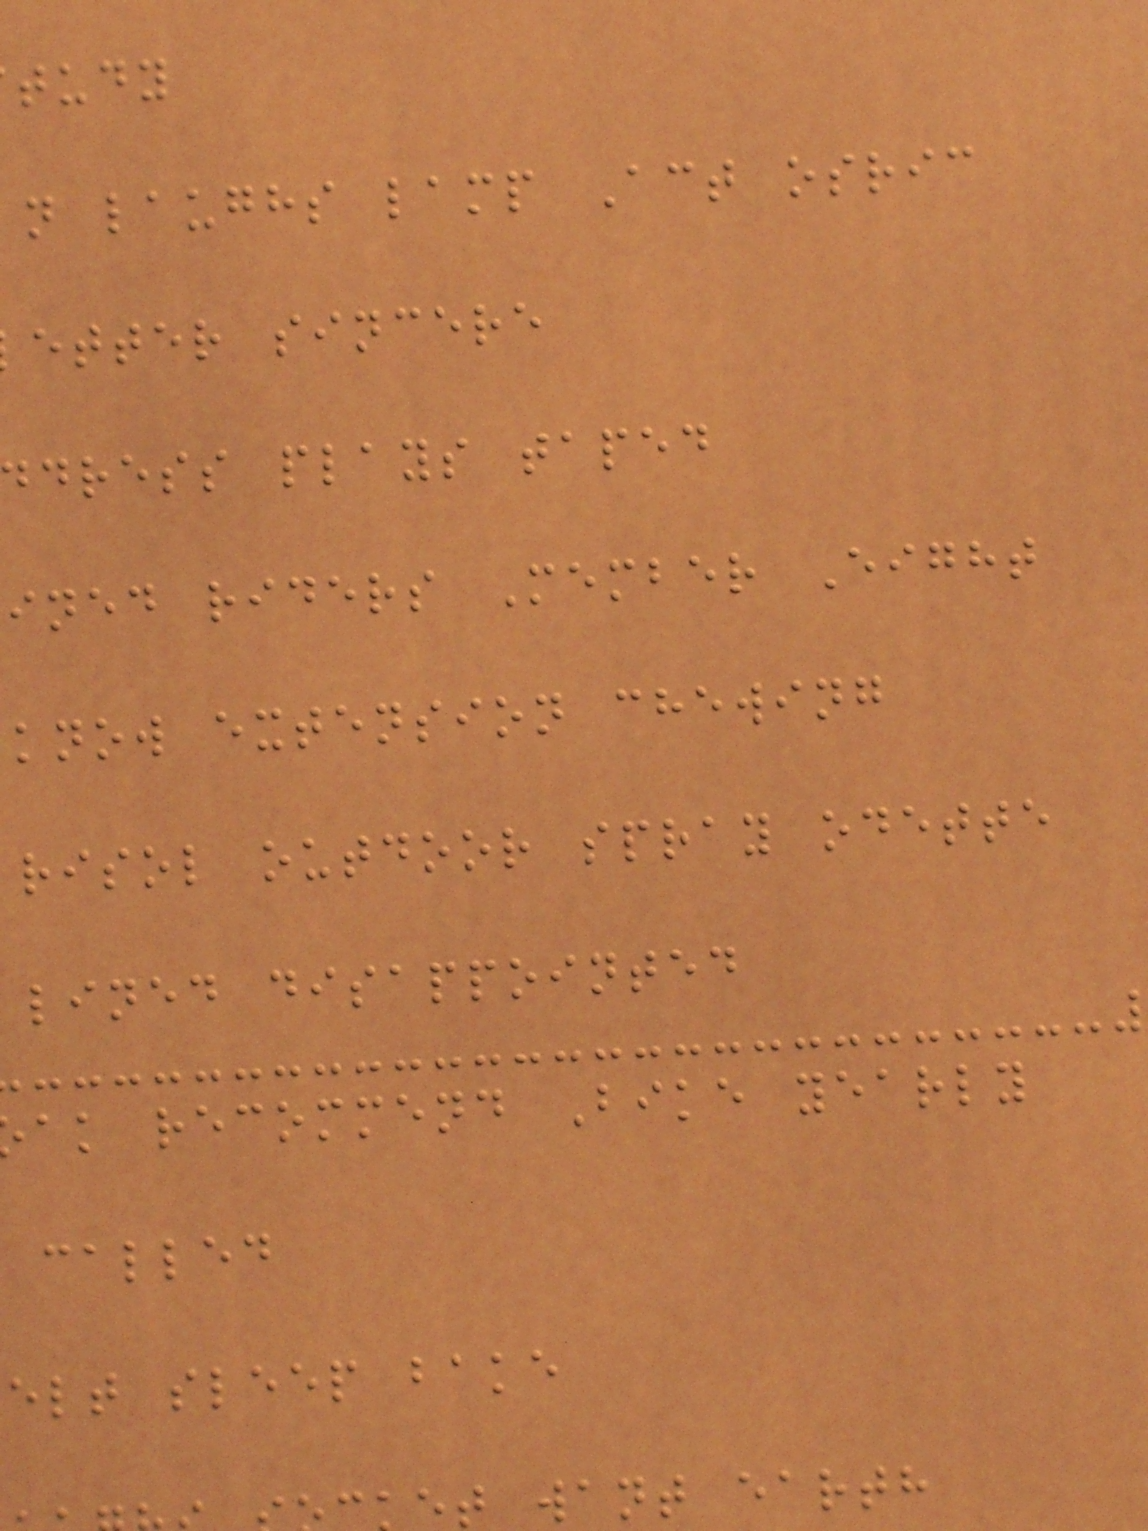tudy
n laughs lamp Act osric
etter sincere
ddress plays taped
ined riders Member Eight
know extension chewing
risol outdoor spray odette
lined disappointed
ak recommend Bike yearly
called
elt sleep bake
et want earth
